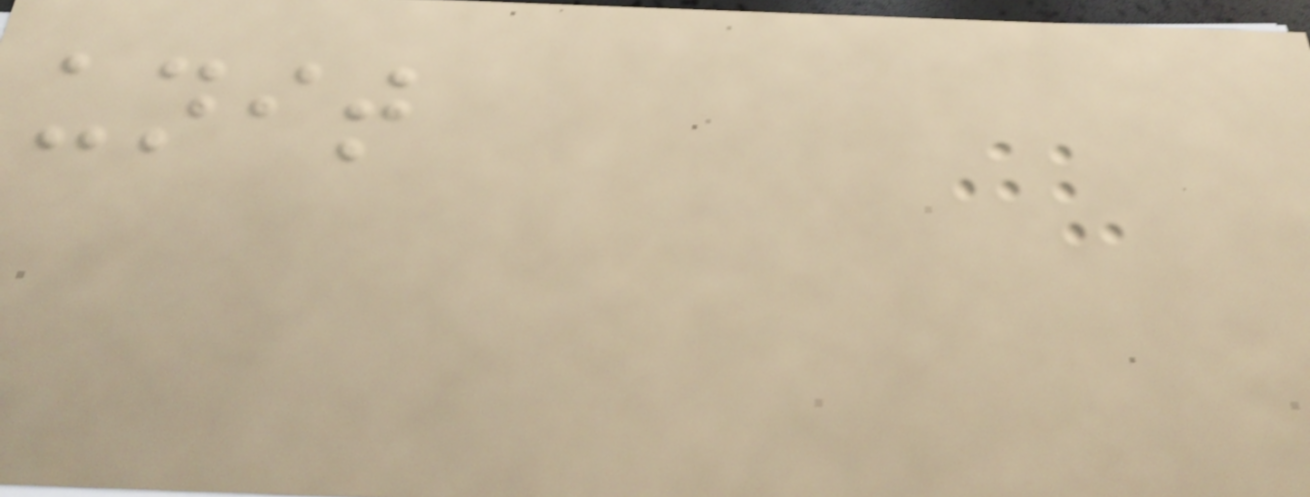unit
